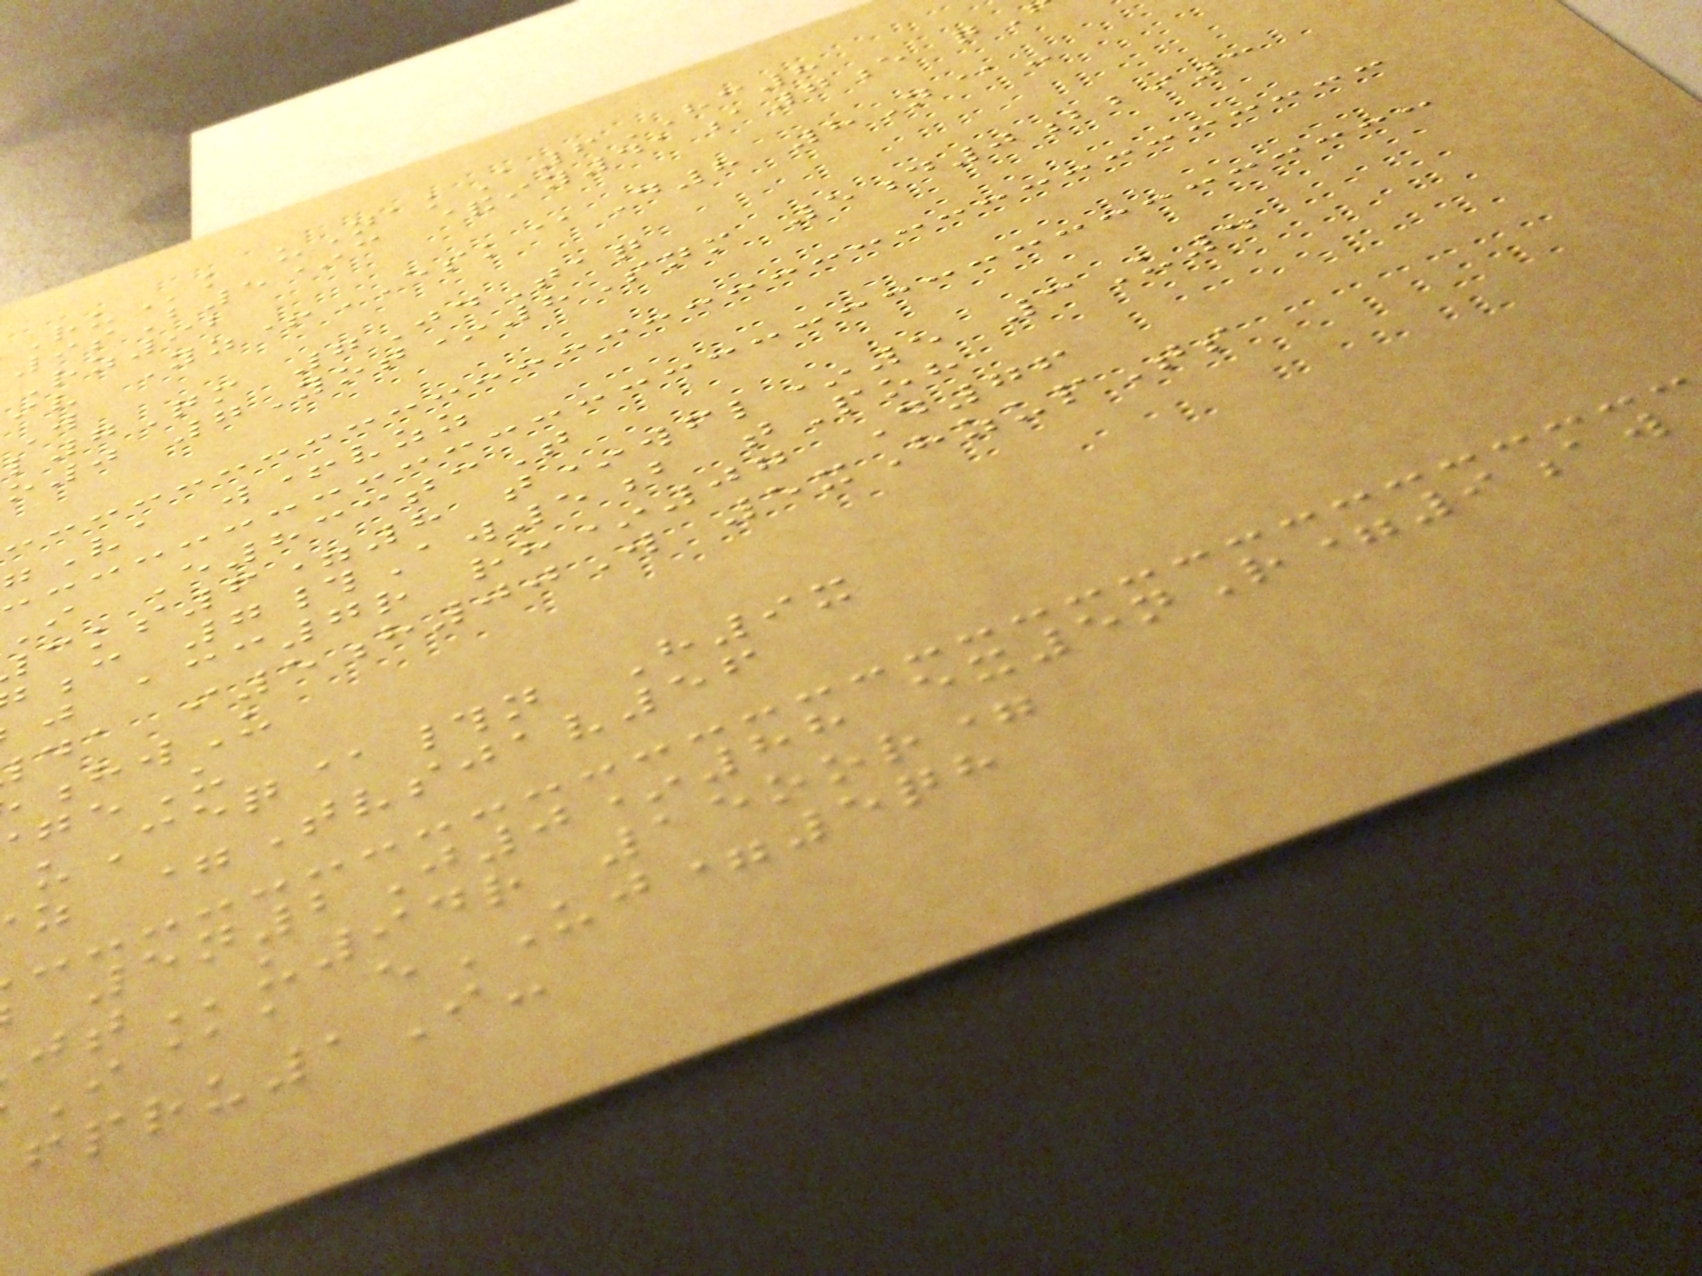k uNakA6HC8
9sB5*c &iy41a7e q
Rz92
iv Yz+ESK@D8 8N@-
l7Qm 7JdTaq
o0 7Yot*8Snm 5d0bbi3
Va w+vzz
i E833tcT
ks6=8 t*wfl*5 3U4
c 7#Aw5b tPoh
j acc7r rh*07 D76
da i5h00W 5xHzupTs
hwU
geU
uCeq@#n H9x
z =Tvsjav56
5n2J0*88 ex5nR=9aw
u94r 15oor=
I@a eUJ=5qh
fpru1I-
